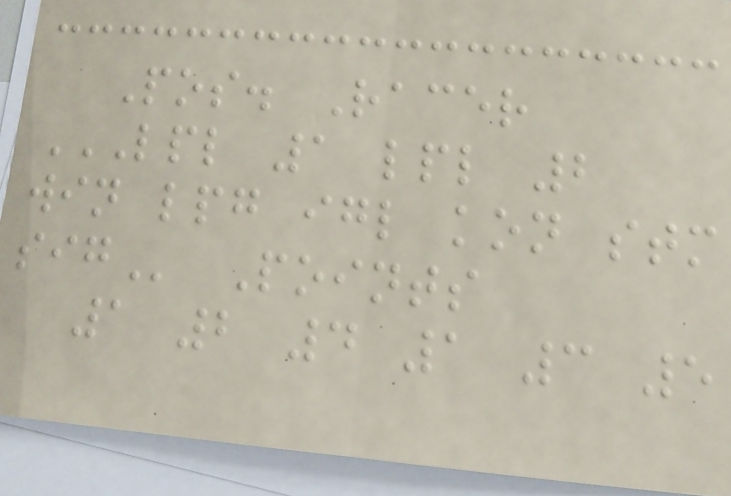Pos. Racer
LPL 1 LPL 2
WIN LPG IGL KON STM
SIG Points
1 2 4 1 3 5
